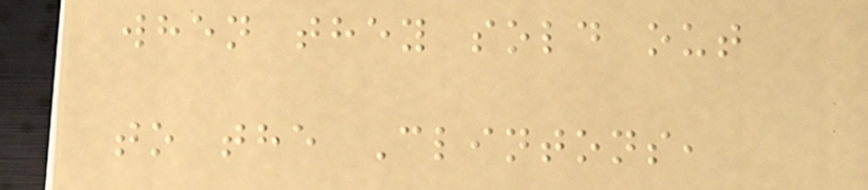when they sold out
to the Clintons,
